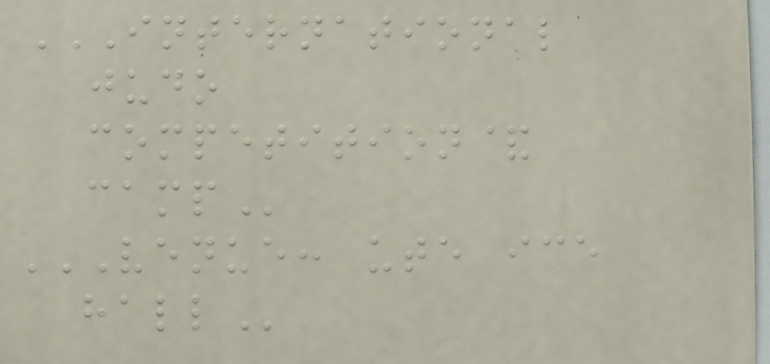INTERNATIONAL
JUDO
COMPETITION&
CAMP
VENUE: UTE ICE
HALL
